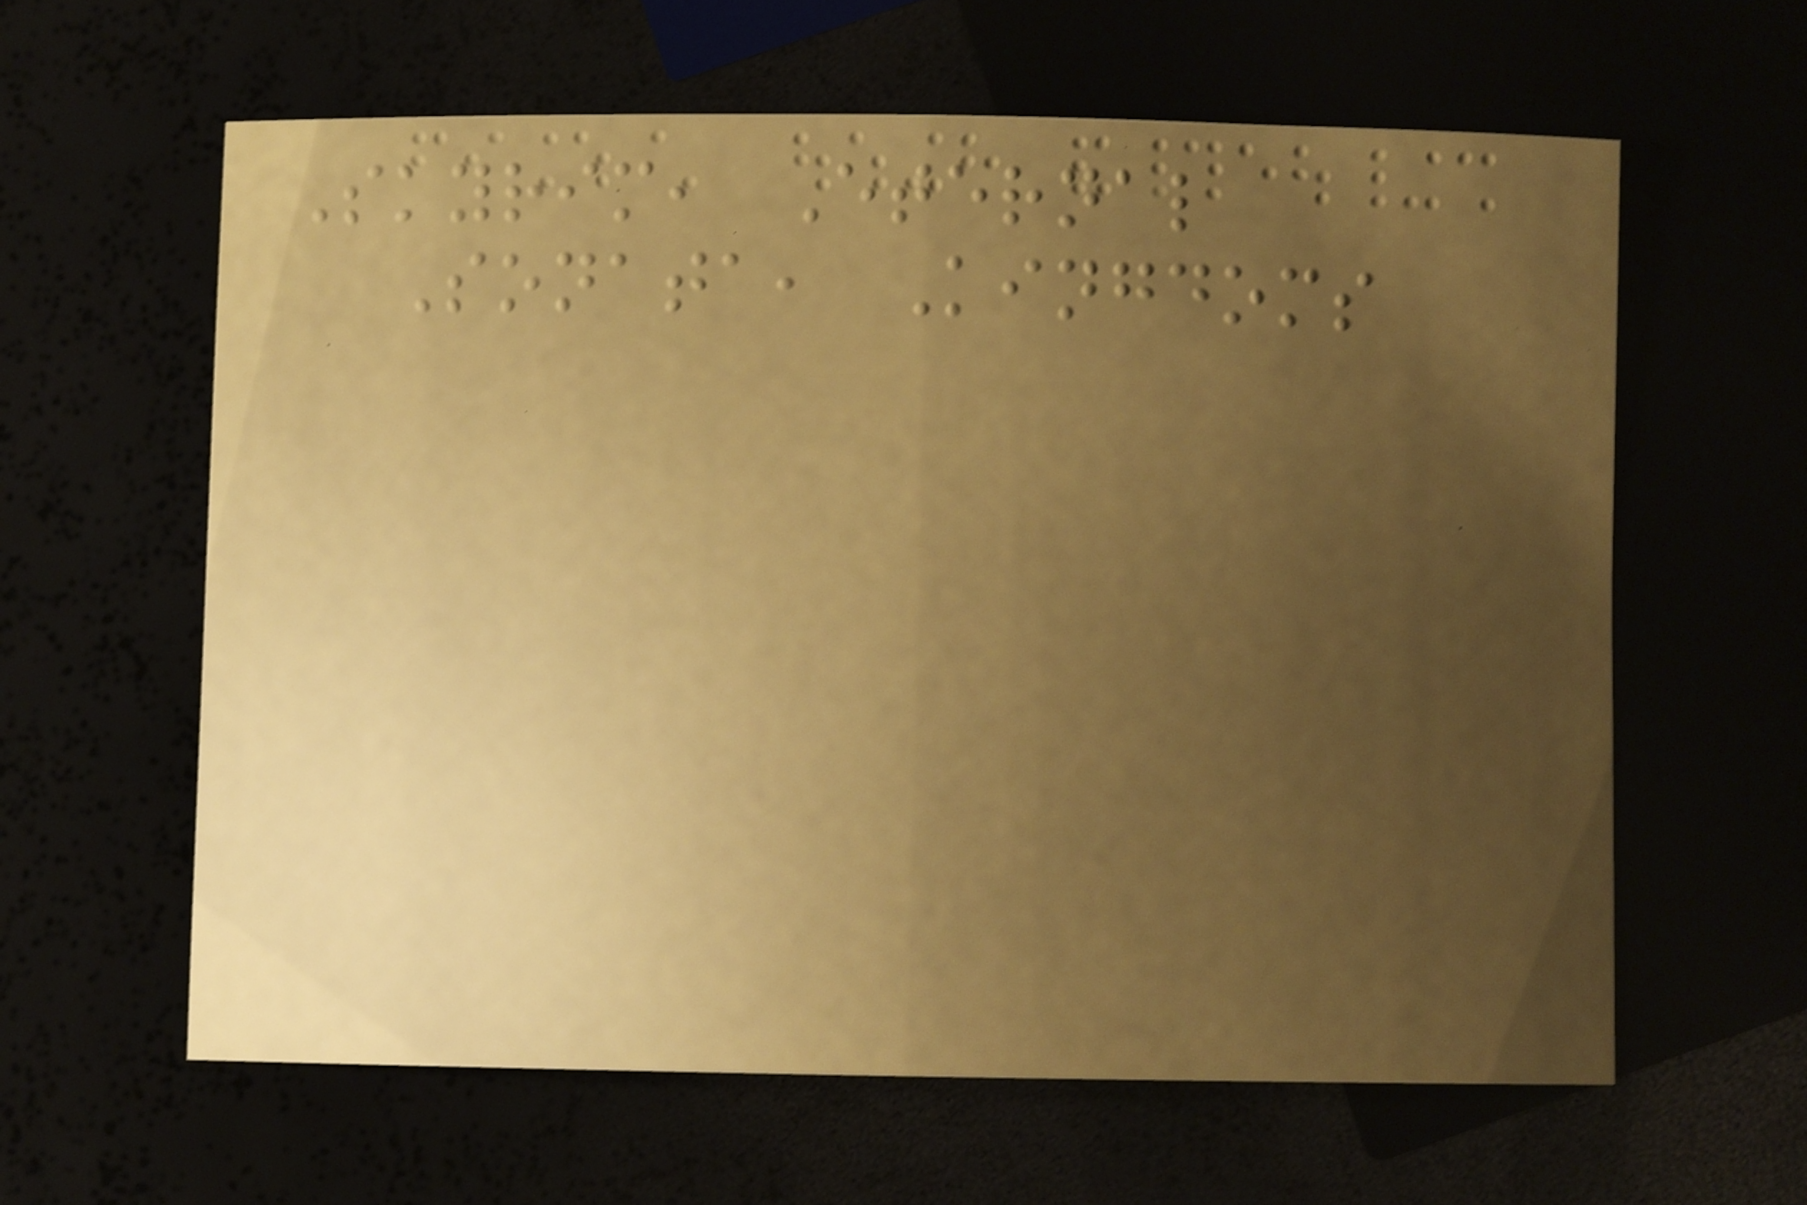Skyrim, Eternal
Sonata, Kingdoms
